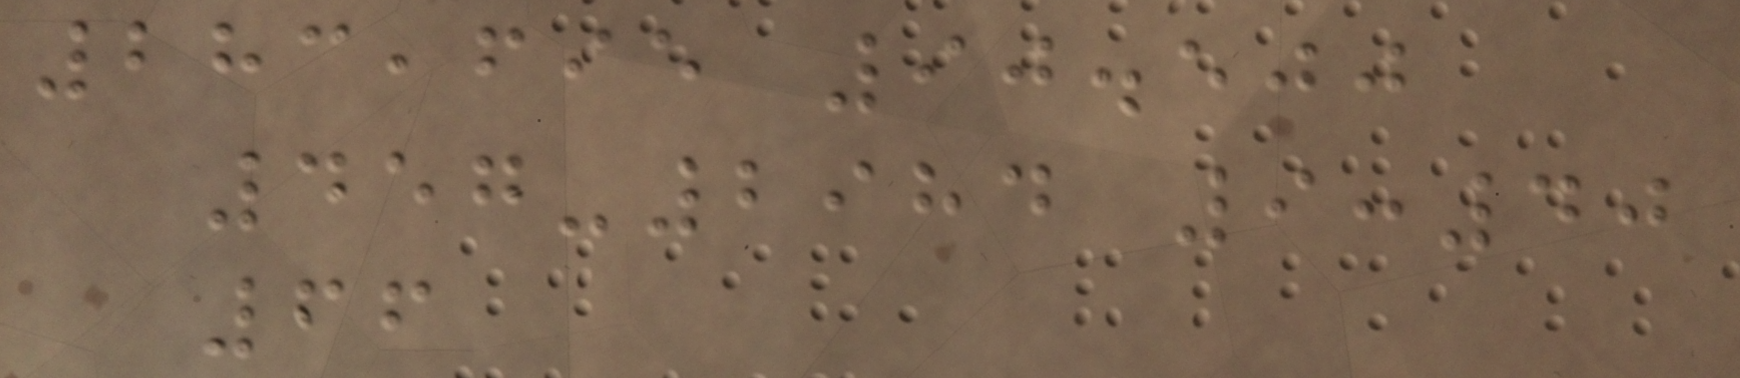283,695 90.500
457-2984 9:40
66
